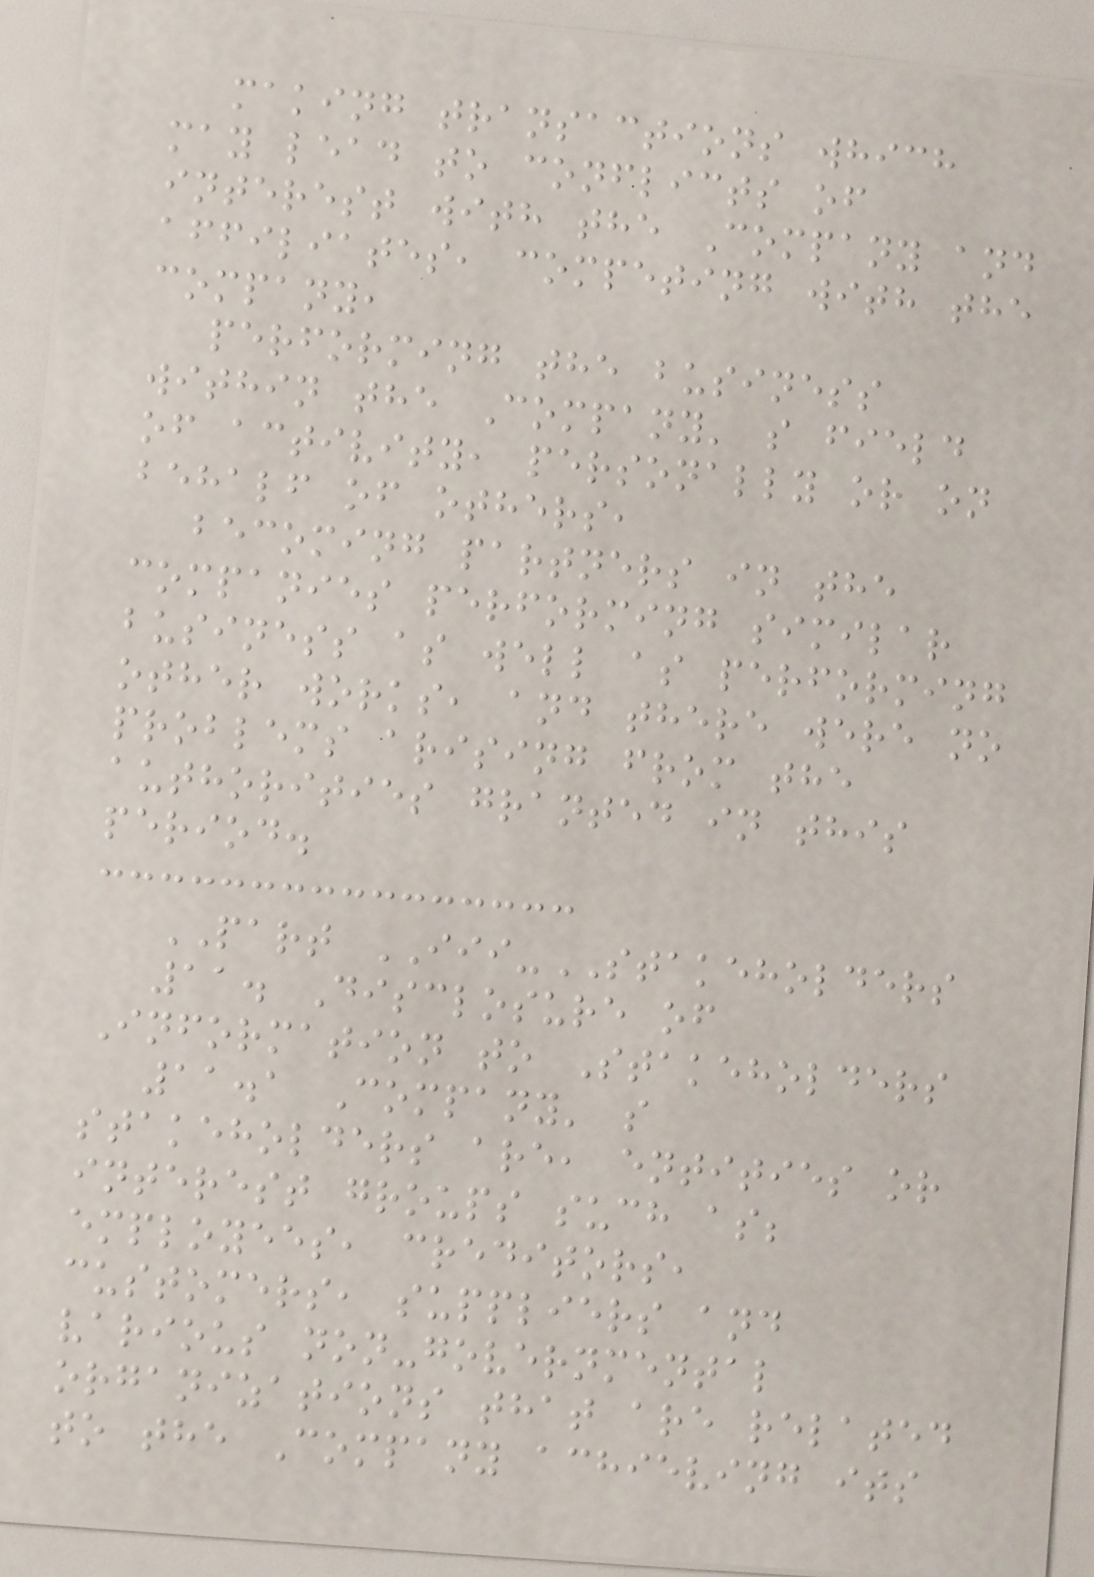making transactions which
may lead to conflicts of
interest with the Company and
affiliates, competing with the
company,
performing the business
within the Company' s field
of activity, personally or on
behalf of others,
becoming partners in the
companies performing similar
business as well as performing
other works, and there were no
problems arising from the
authorities granted in this
period.
PART III-STAKEHOLDERS
11. Disclosure of
Information to Stakeholders
11.1 Company' s
stakeholders are, entities or
interest groups such as;
employees, creditors,
customers, suppliers and
various non-governmental
organizations that are related
to the Company achieving its
